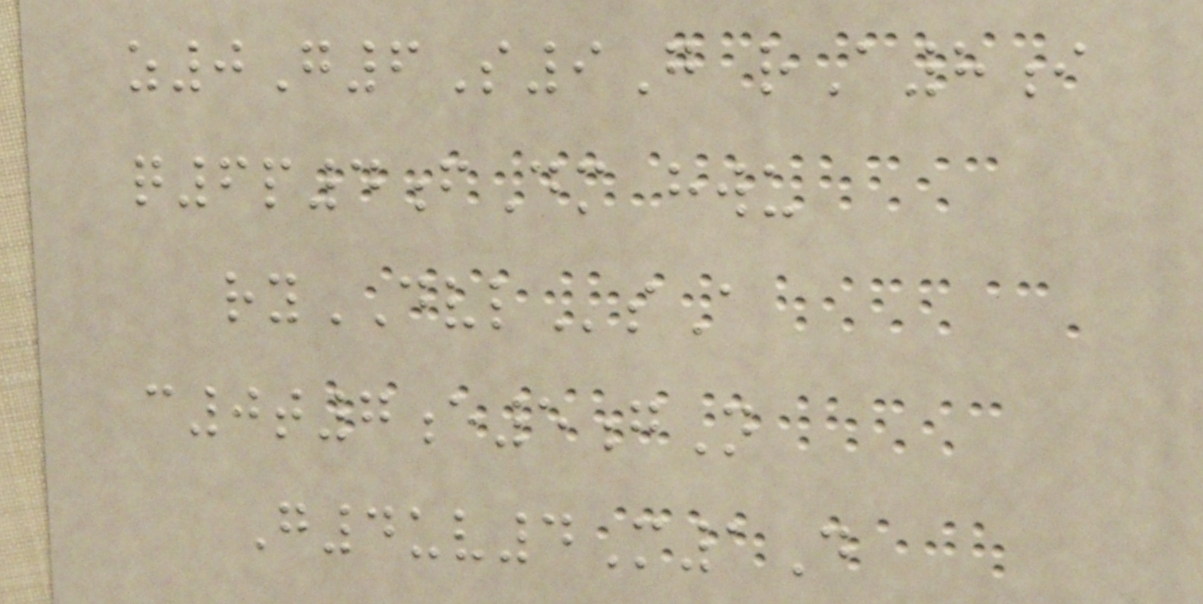z0G6S9G rA8i
q6p4fDm hwu
ryDVLsA
c0t7e5gN
G4uv4M1D
